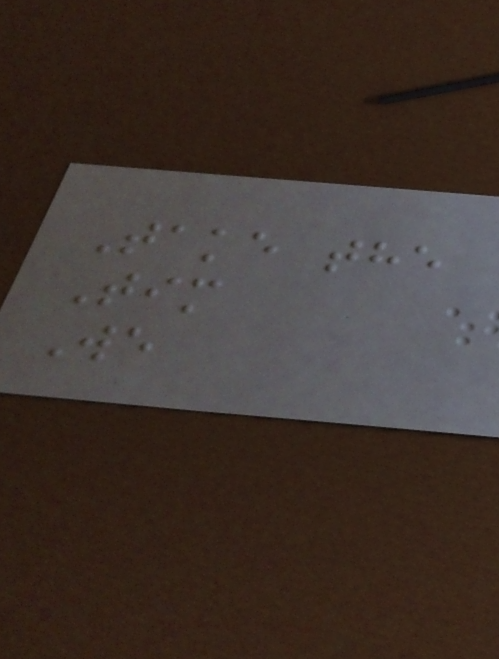Take the
Tim
We
